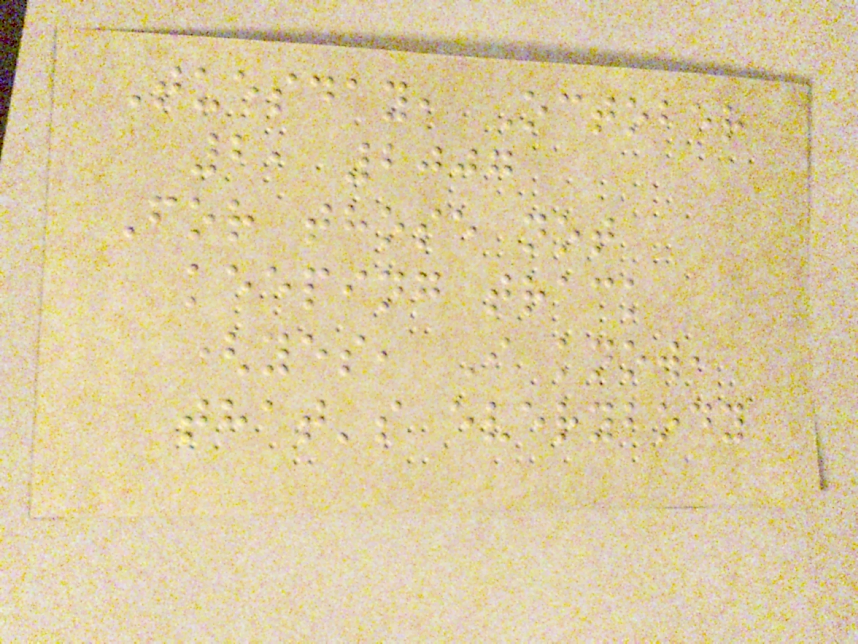Tuesday, October
2, 2007
For those not
keeping track
(yes, I know,
that's everybody
